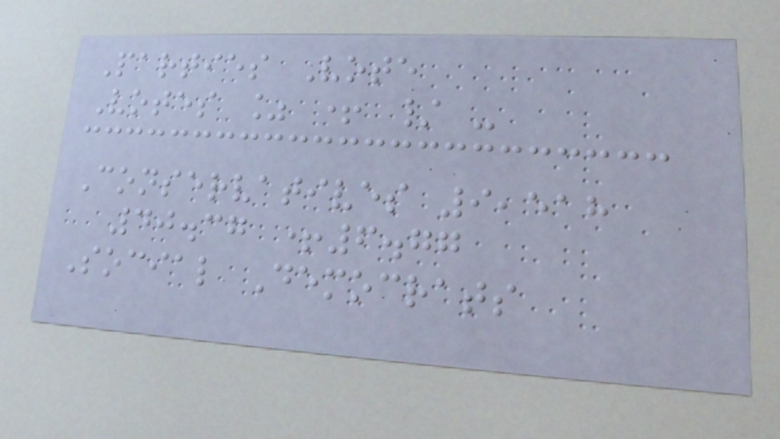Parties Vote
Votes % + / -
Conservatives 9,518
40.37 +6.77
Social Democrats
